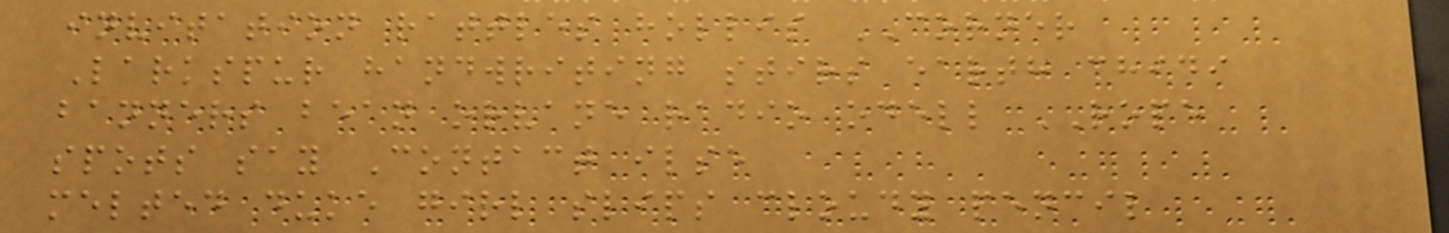invitation rattles hollis CORNER
Larkspur handwriting stirs earth chidi
banners bean orvane radio odell ROPE
spots say Contact ilse
melted duke girl slips cloudy pencil
